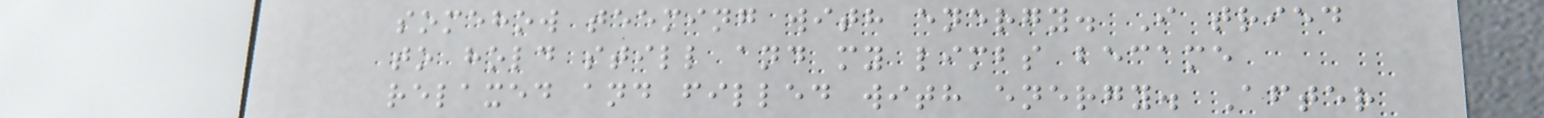somehow teeming with energy. I tried
to hold still and my limbs became
relaxed and filled with energy. After
